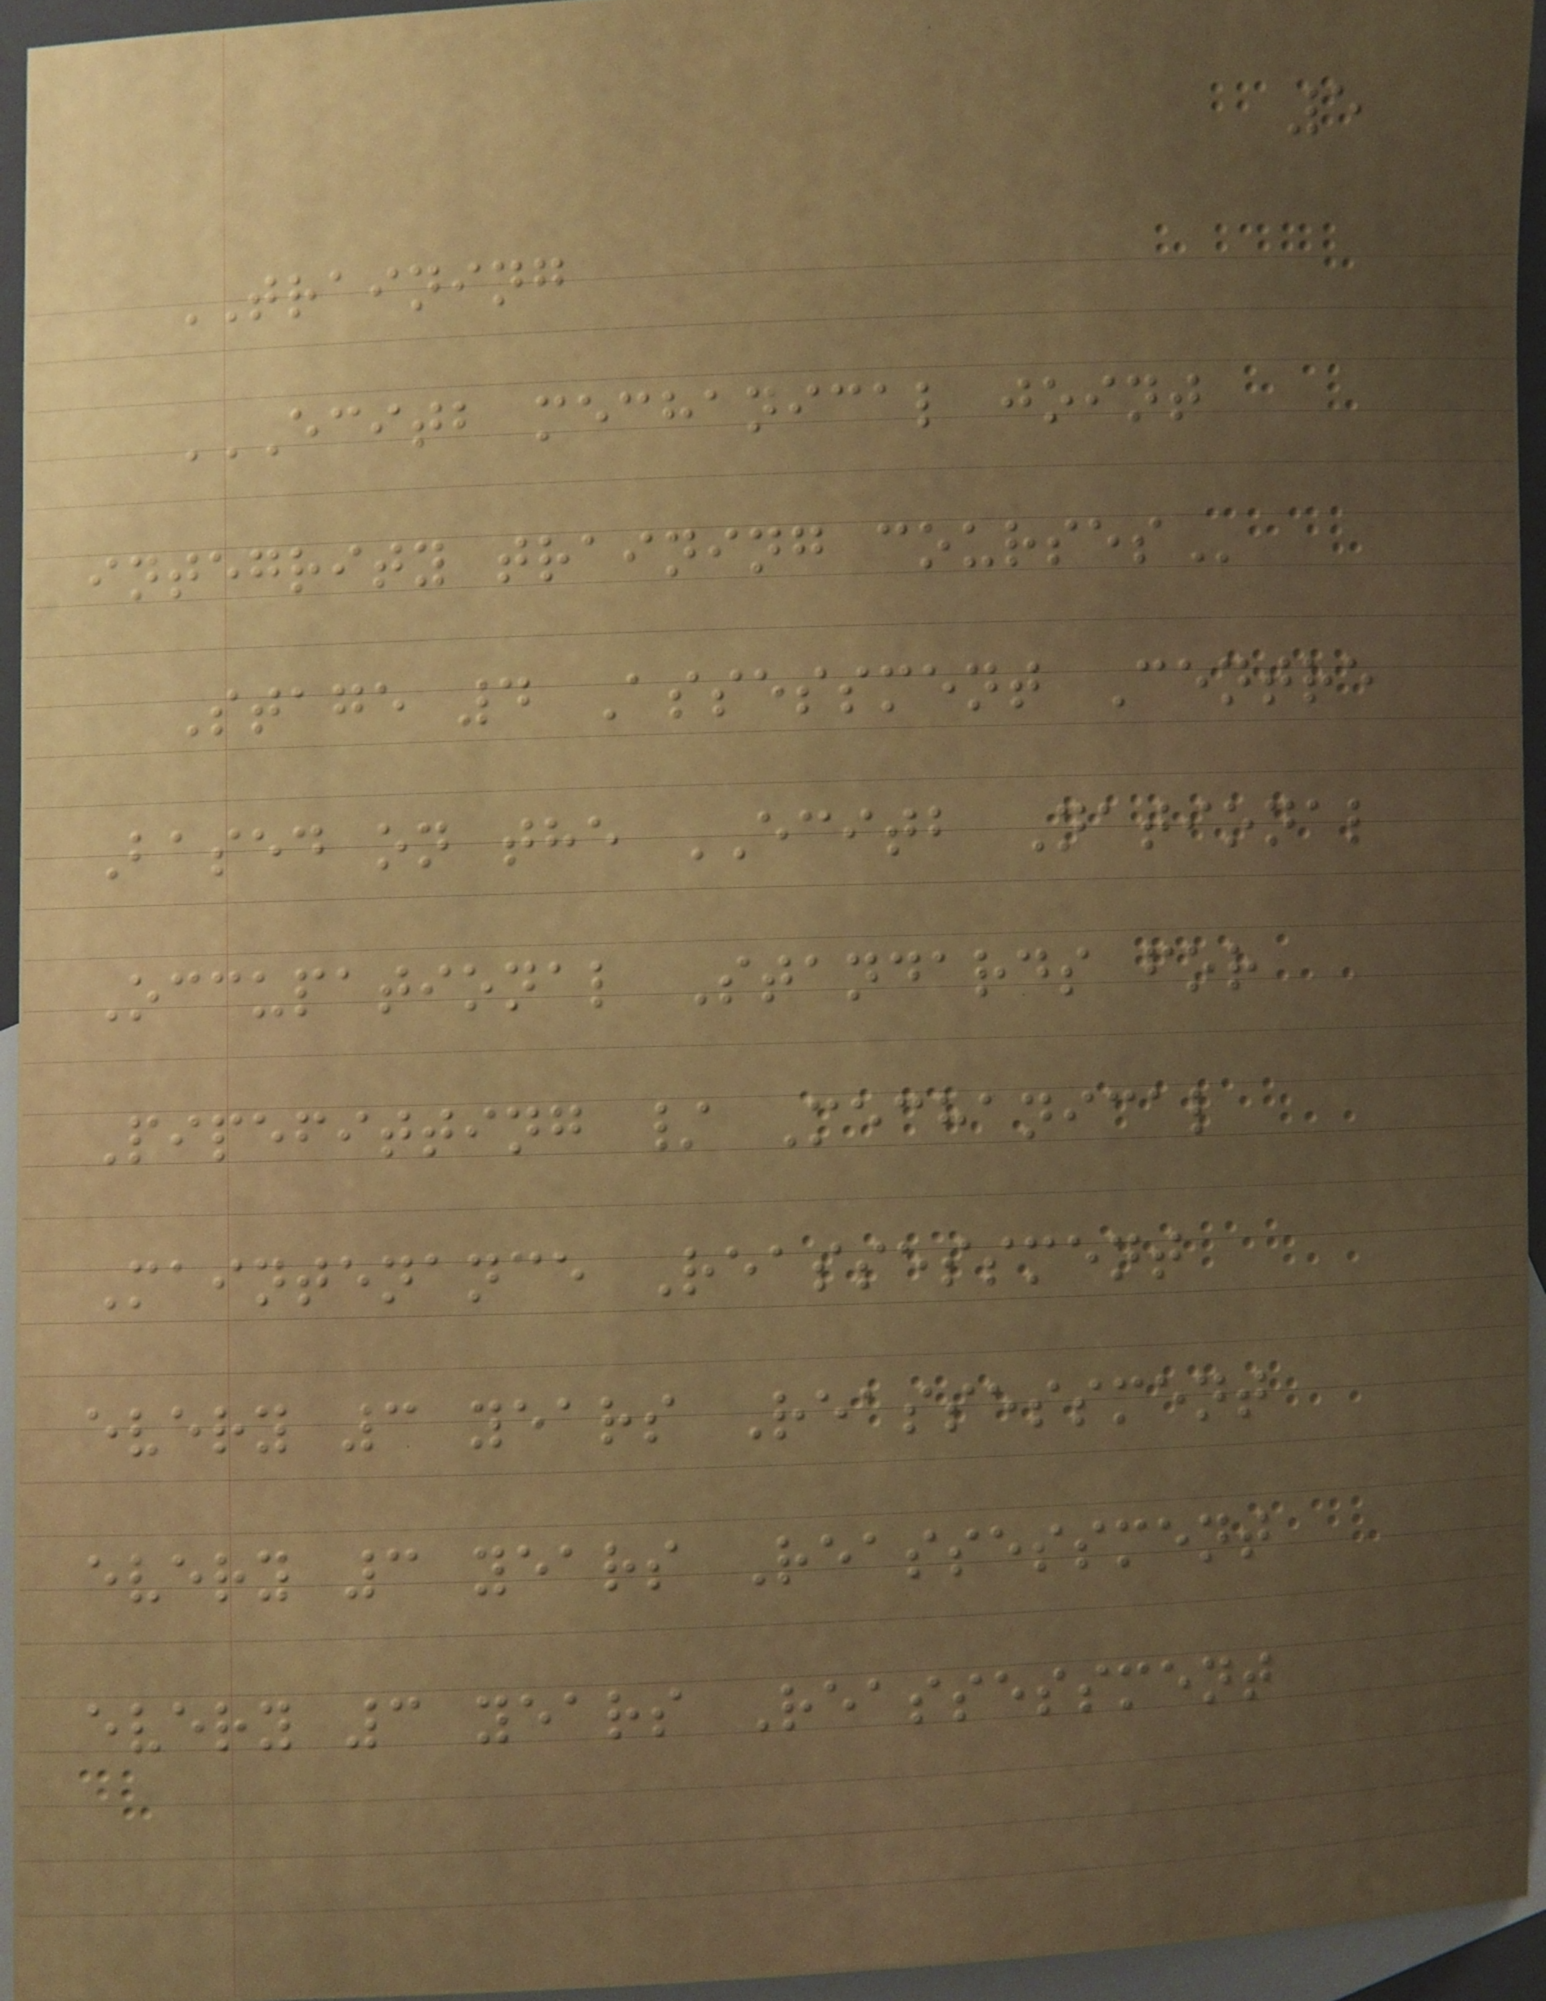5
TRAINING
ECITB MECHANICAL JOINT
INTEGRITY TRAINING COURSES
Stage 4 Assessment Centre
Based on the ECITB National
Occupational Standards for
Pipefitting / Mechanical
Maintenance Reassessment
every 3 years Reassessment
every 3 years Reassessment
every 3 years Reassessment
